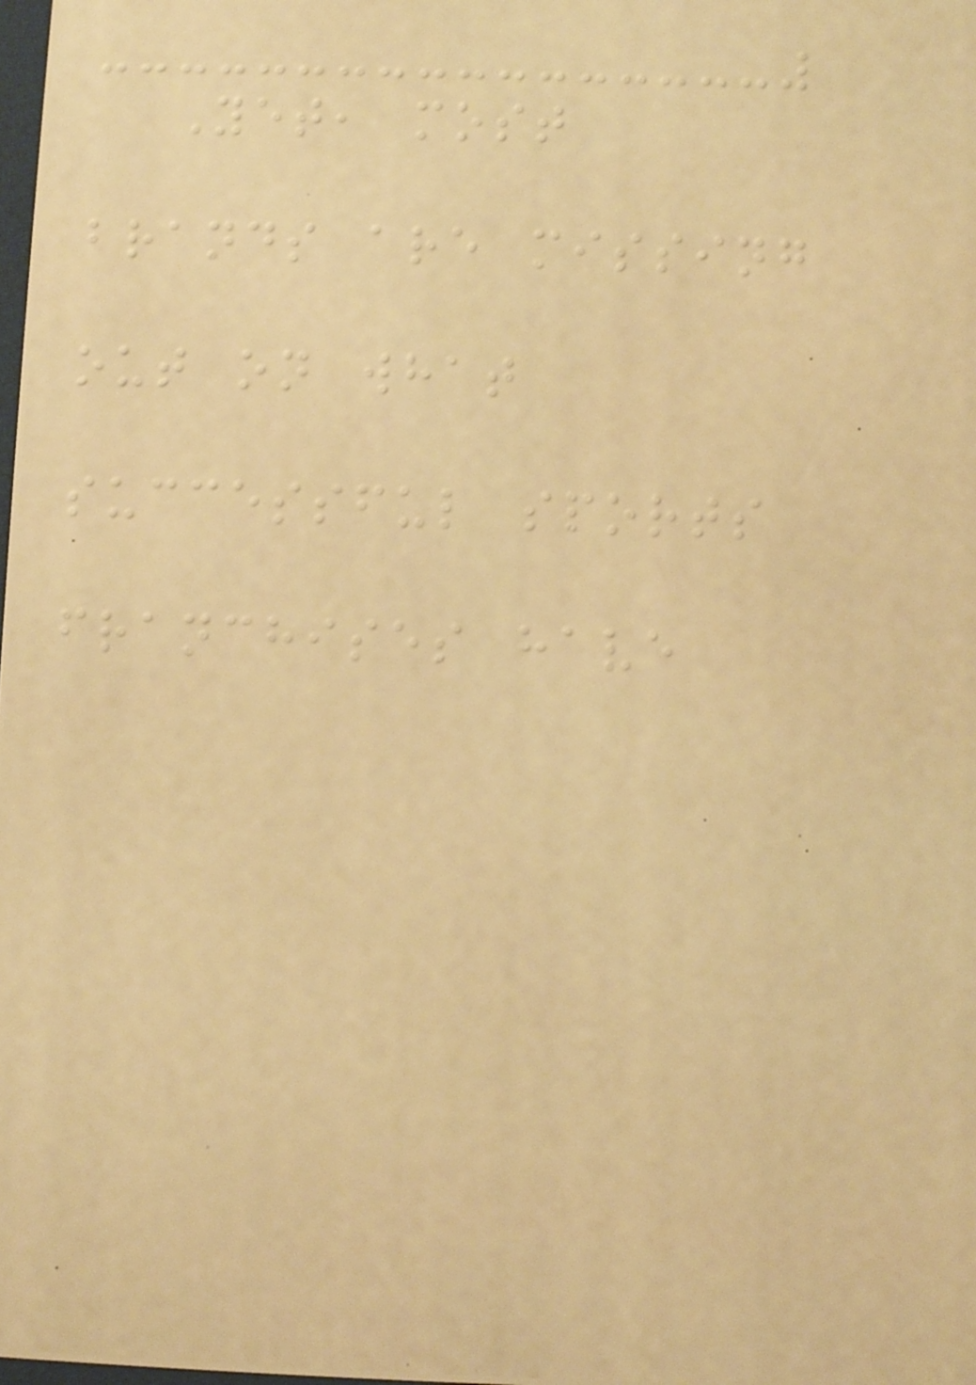Yet, most
brands are missing
out on what
successful sports
franchises have
